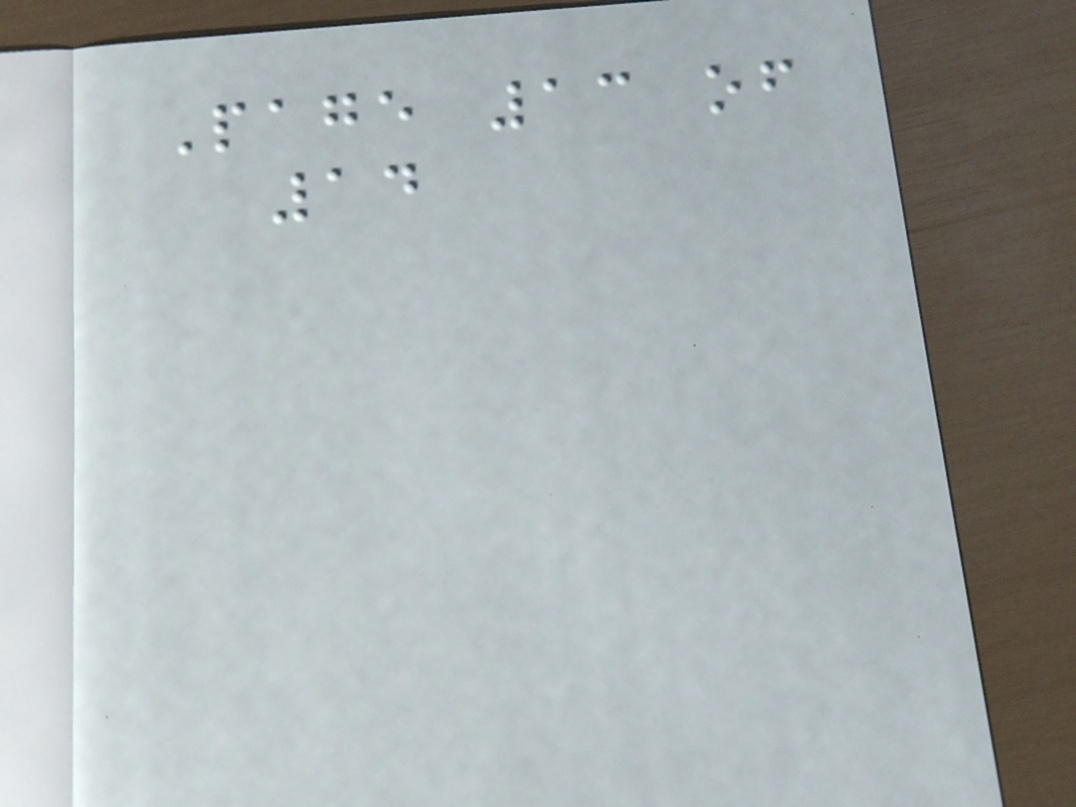Page 13 of
14
